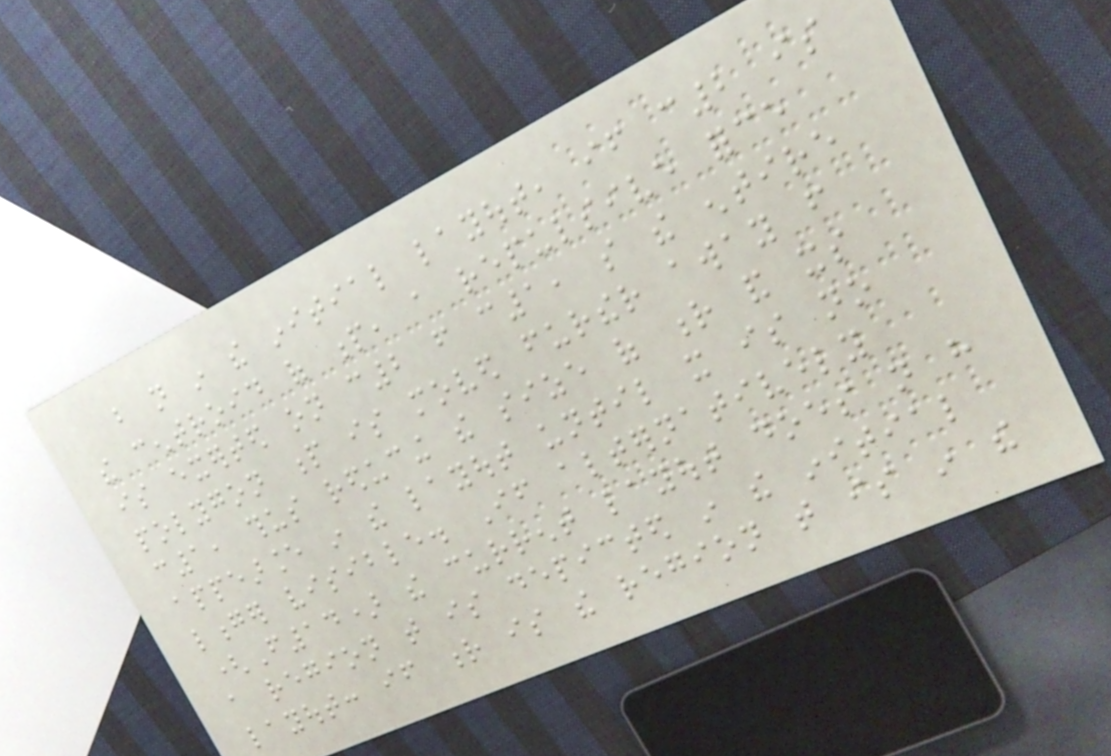but not in the initial layout, if c2 is
the centroid of p, a repulsive force
is exerted on c2 from c1, so the entire
polygon p is moved further away from
c1, thus reducing the size of r and its
appearance in the layout until it is no
longer visible. If alternatively
(F14) the current layout does not have
a region that is depicted in the initial
layout: if r is the region that is in the
